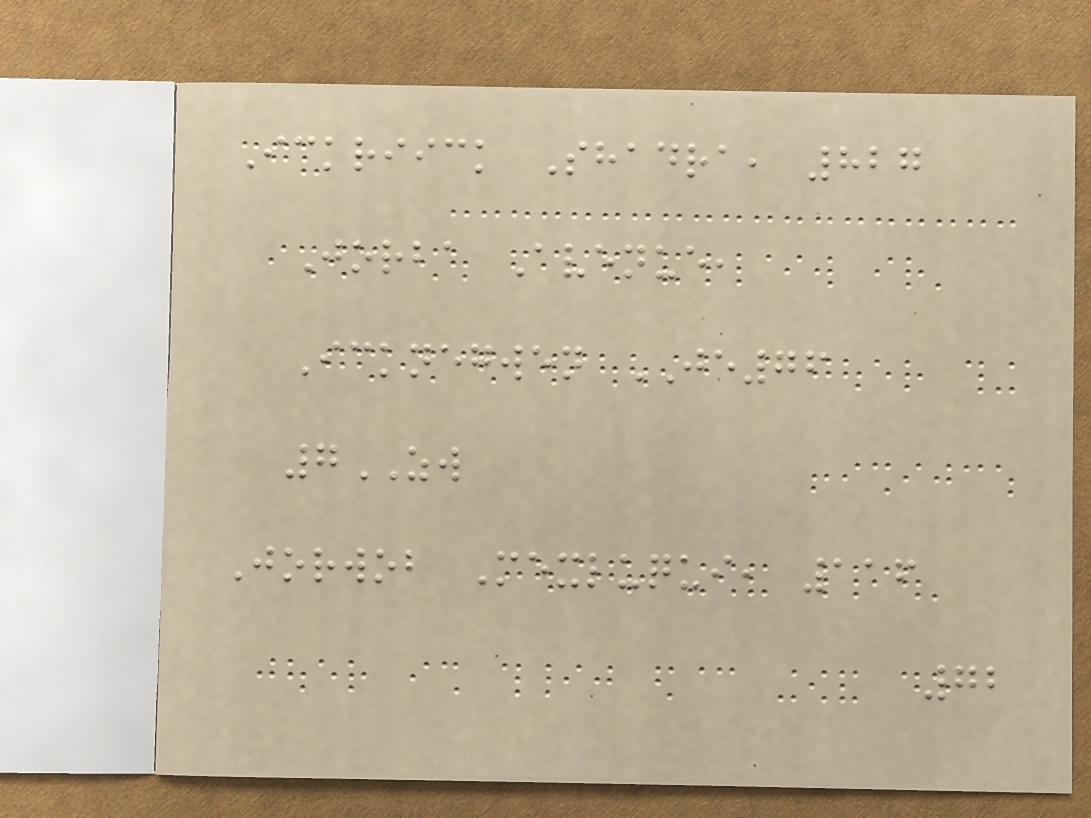Ickriick Shadra, 827
Jorba Avenue,
Icknegwen JE76
7ZW
Jorwob Mexluqui, 116
72
